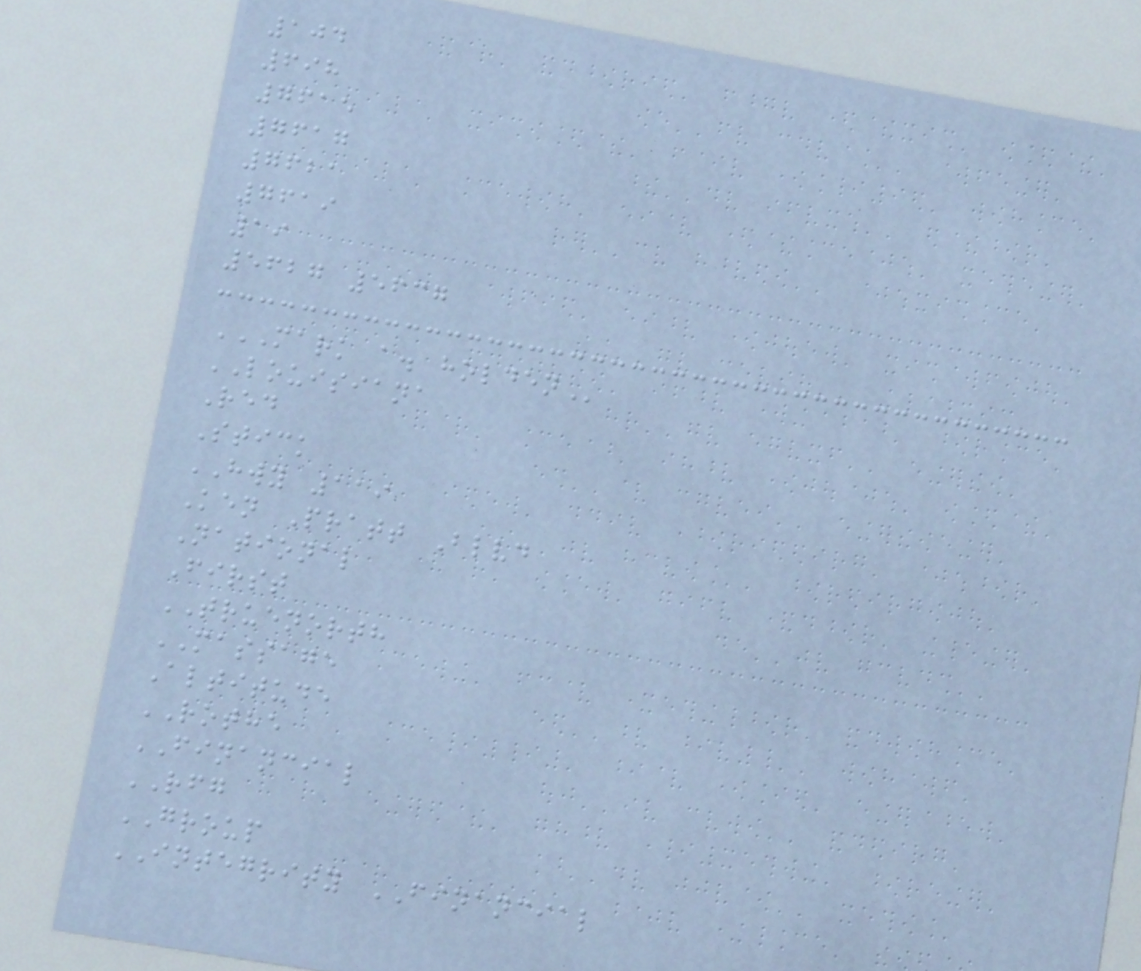104
698
7615
7617
7621
7619
19
5627 5637
MARK A. HOLDEN
LOUISIANA
Red
Stick
HWY 119
Ken Pratt Blvd
National
First
TRUENORTH
MASSAGE
Altitude
ROTHE
FINANCIAL
RFG
GROUP
INTEGRITY FINANCIAL
